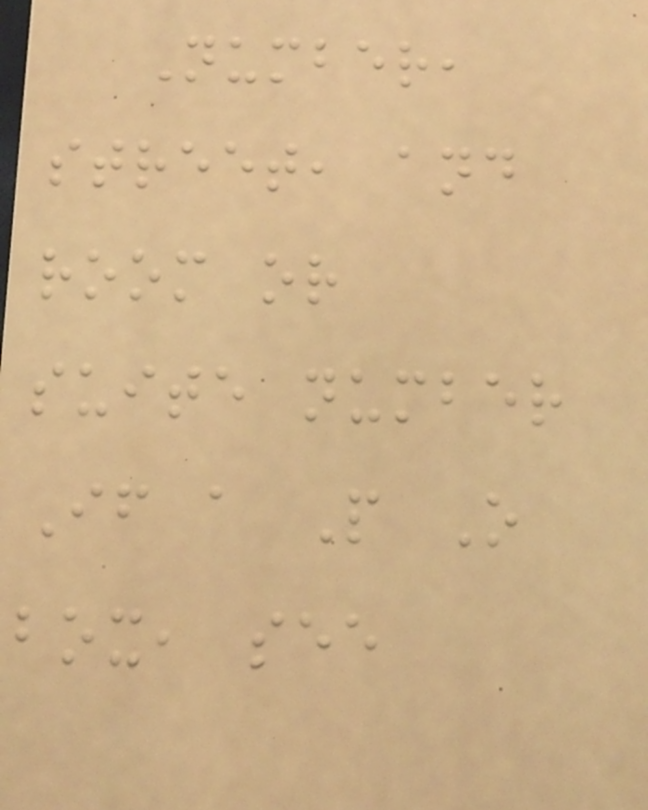Number,
street, and
room or
suite number
If a P O
box, see
